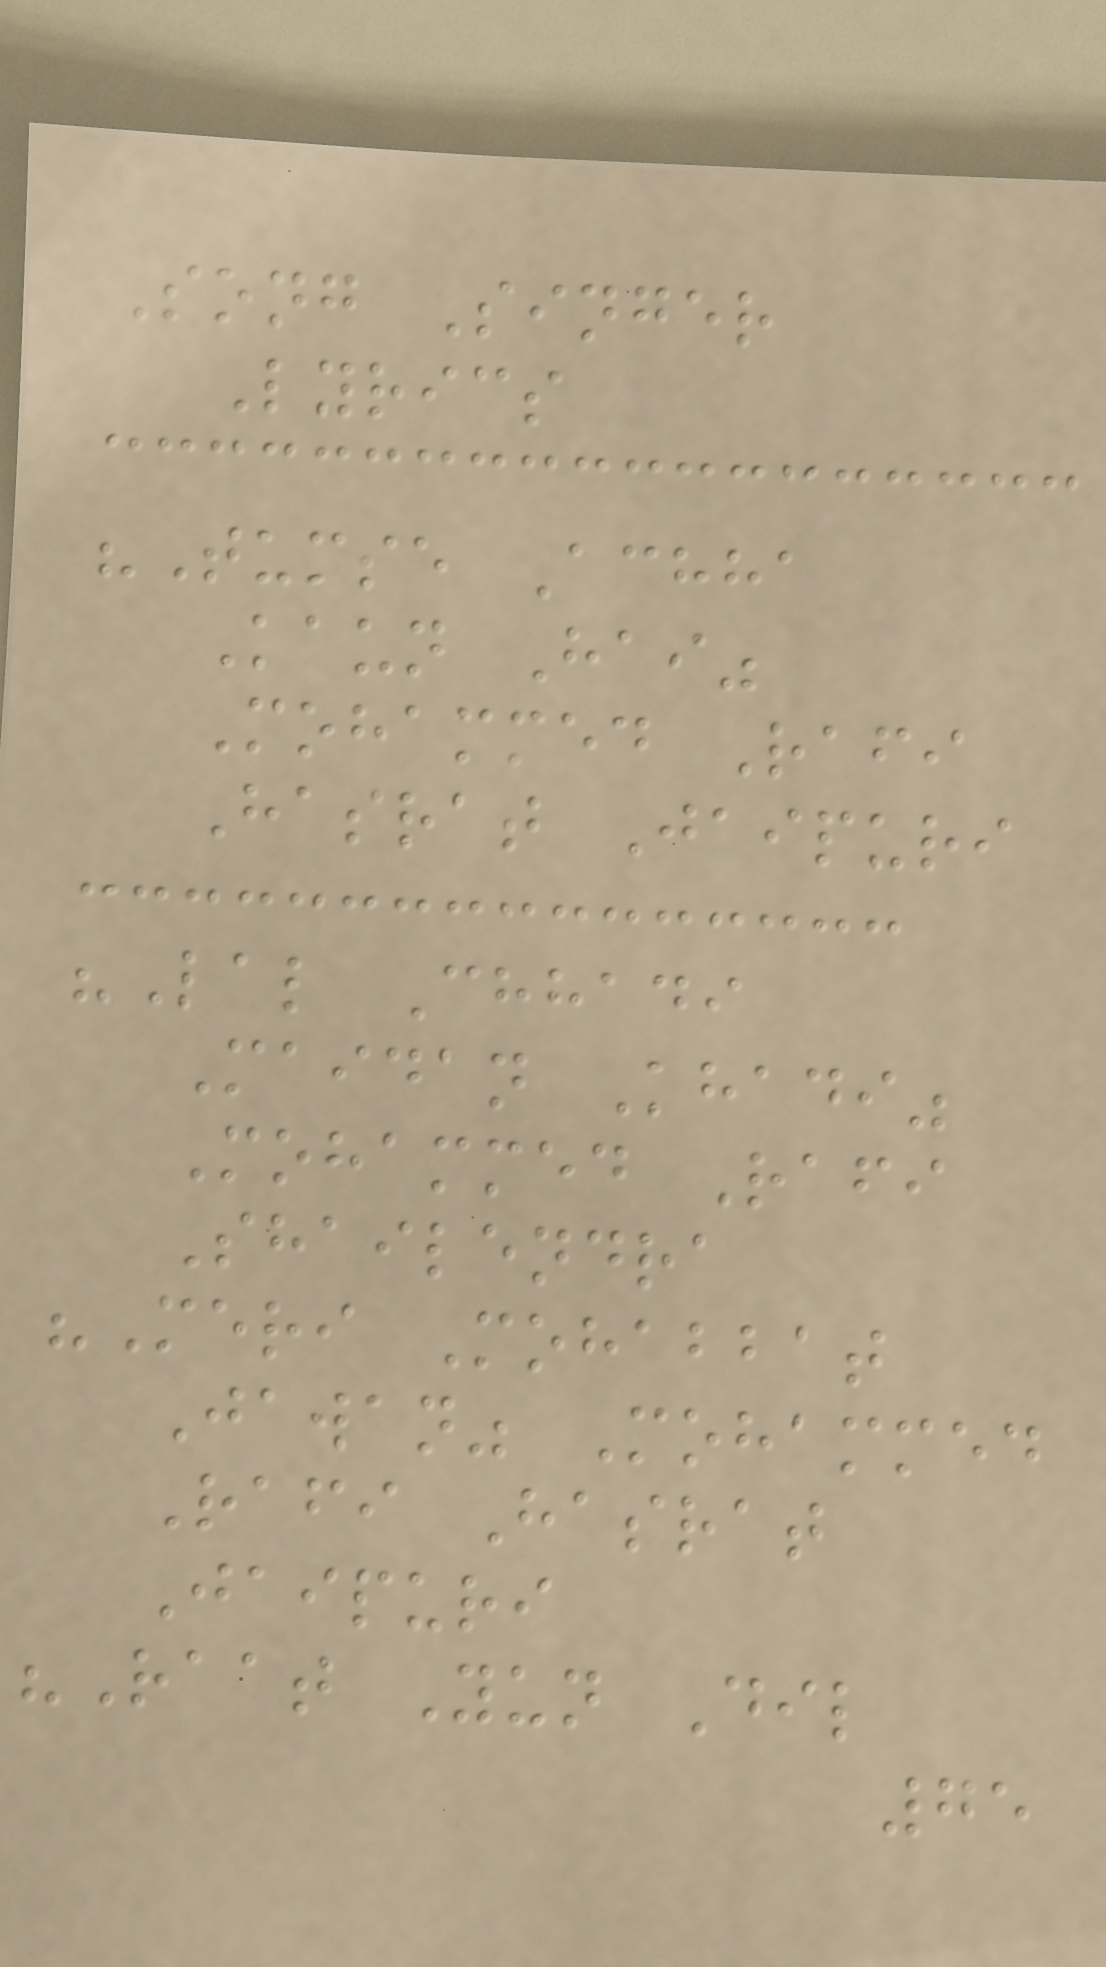Song Singer
Lyrics
"Tumse Achha
Kaun Hai"
Mohammed Rafi
Hasrat Jaipuri
"Lal Chhadi
Maidan Khadi"
Mohammed Rafi
Shailendra
"Meri Mohabbat
Jawan" Mohammed
Rafi Hasrat
Jaipuri
"Raat Yun Dil
75
